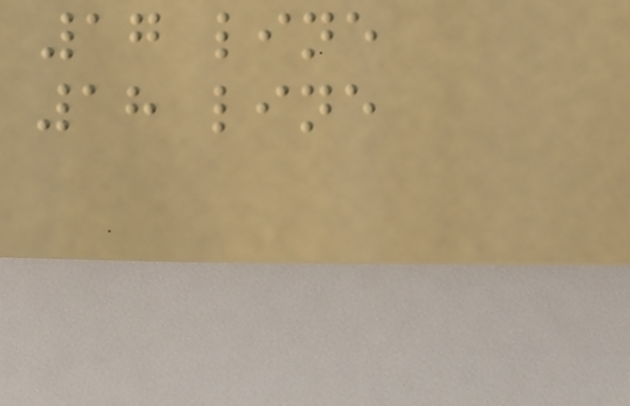17 line
18 line
